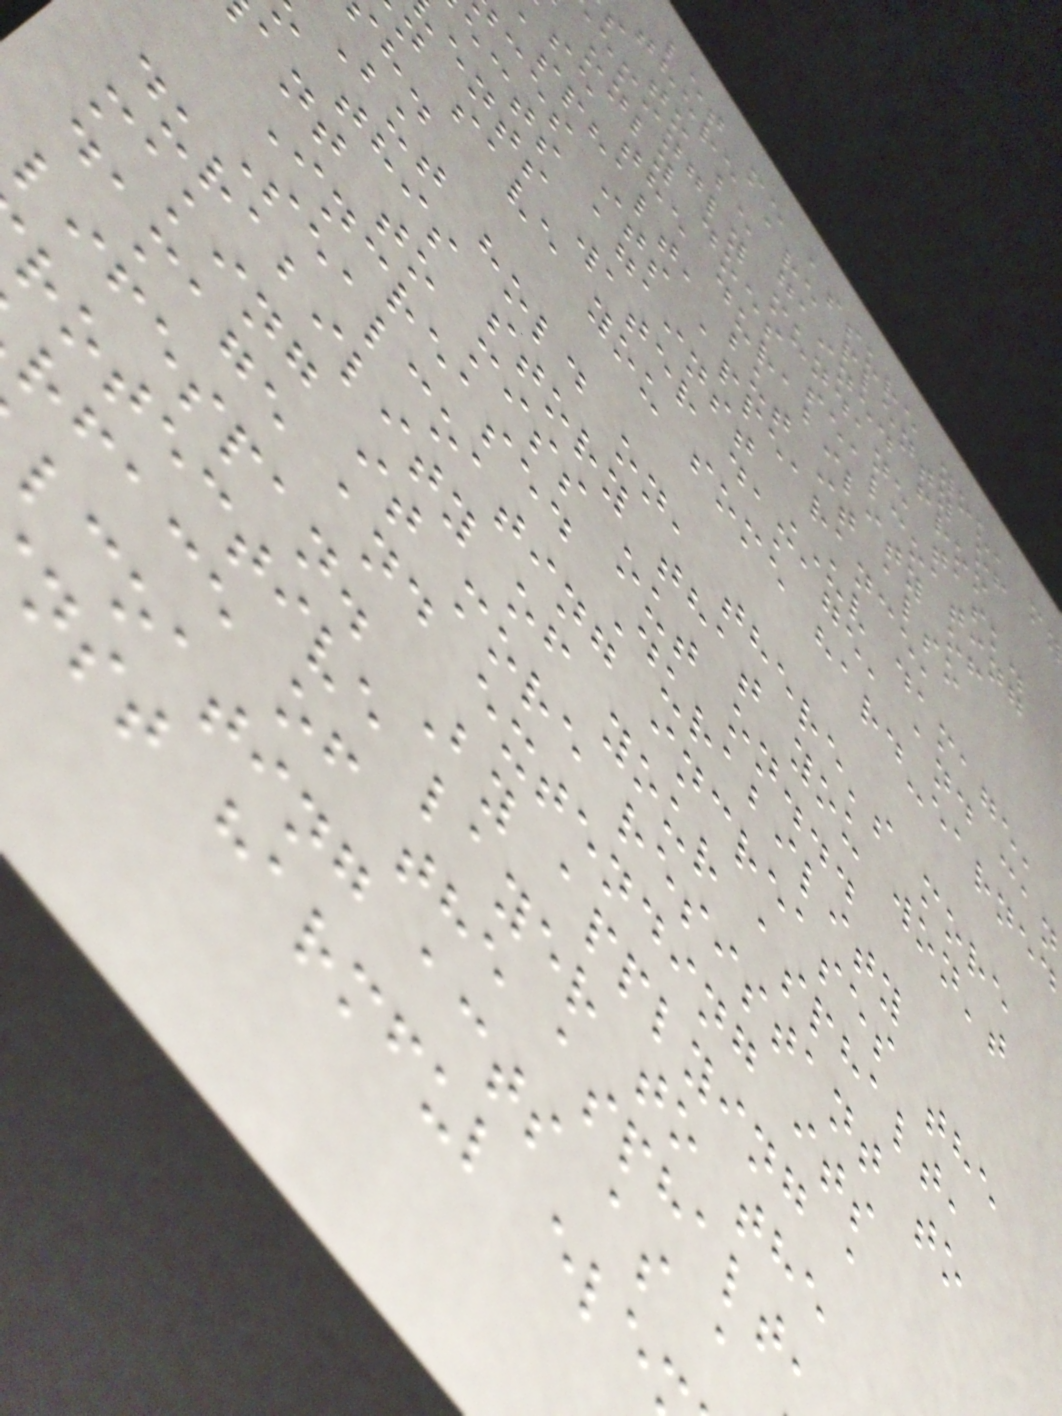let me assure you, m
there are plenty of
s to be gained from
emingly mundane task.
only does sealcoating
se the durability of
asphalt, but it also
ces its appearance,
ects against UV damage,
ents water damage, and can
n save you some hard-earned
But hold on, there's more
this story that you won't
ant to miss out on...
Increased Durability
Sealcoating increases the
durability of your asphalt,
making it more resistant to
damage and extending its
lifespan. By applying a
rotective layer to the
rface of the asphalt,
lcoating acts as a
nst harmful ele
